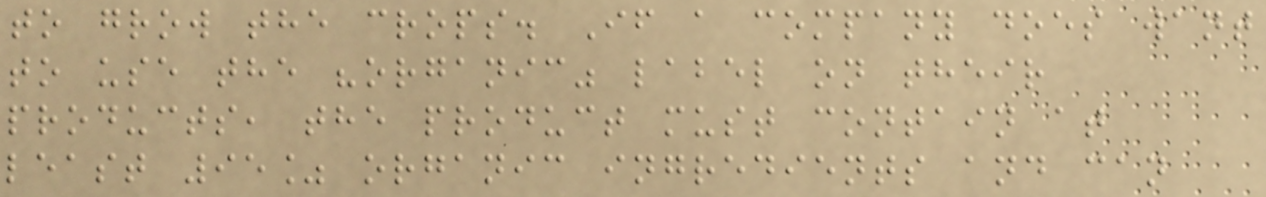to grow the crops. If a company does want
to use the "organic" label on their
products, the product must contain at
least 95% organic ingredients and can
